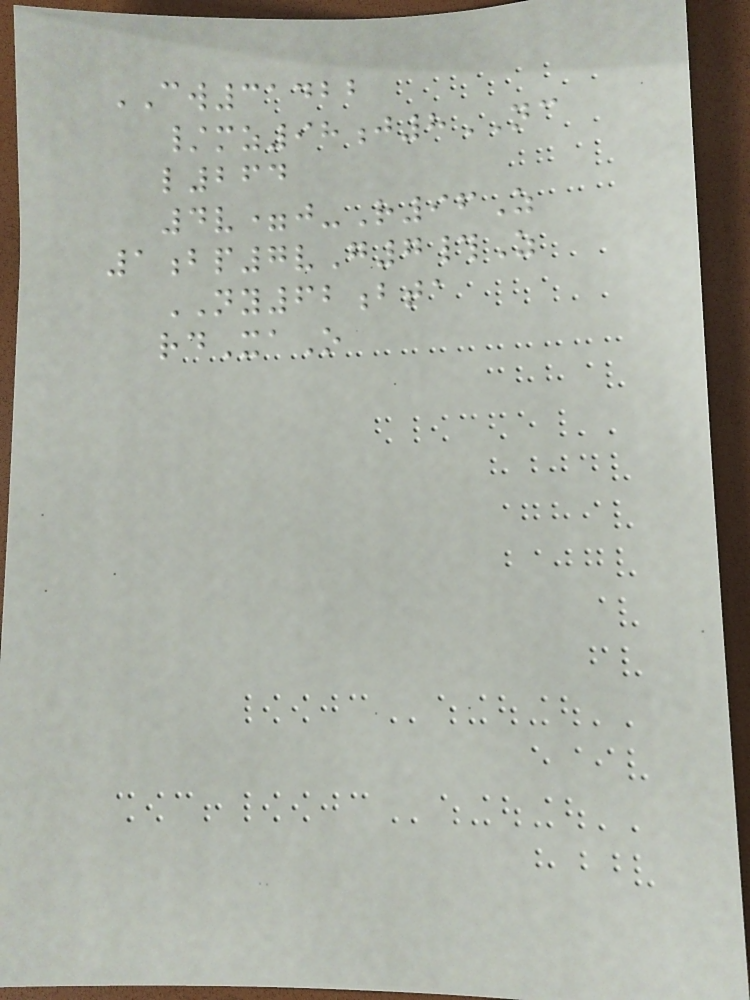CW31422
/mz98j8NC
l264
4v=j-R96Z
1bp7vG7#Z
NY62bta
rdXaO
